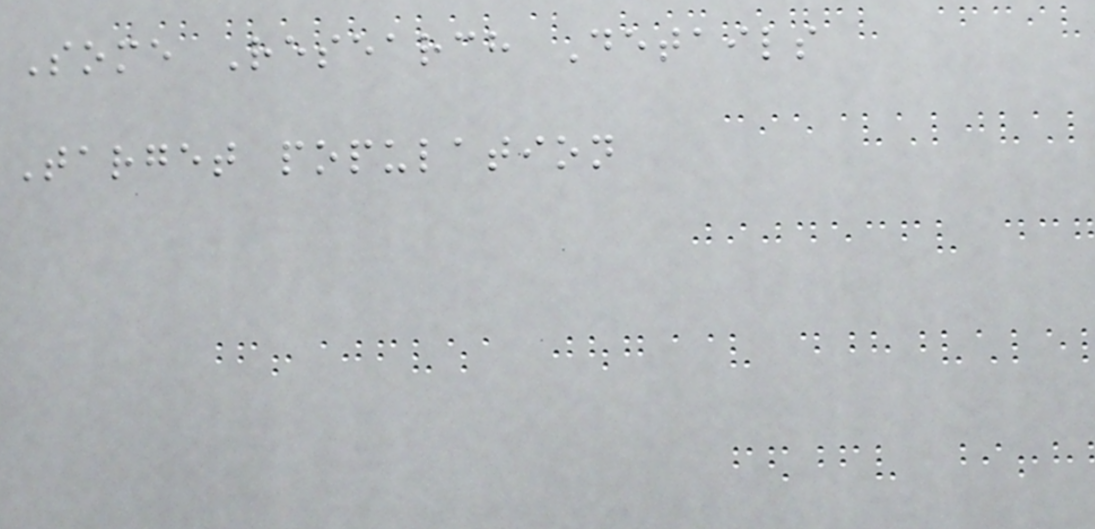Some Research Details
Target population
